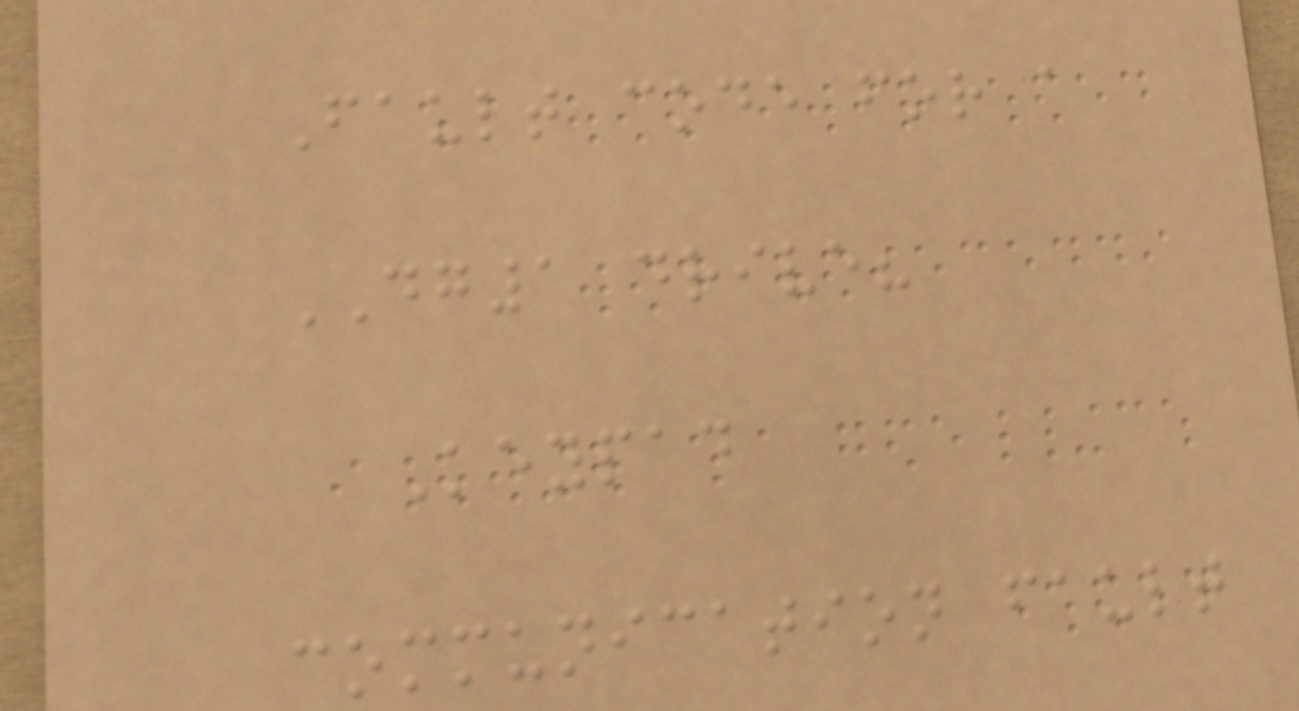Fault code for a
DG1 drive?
Keypad
communication fault
